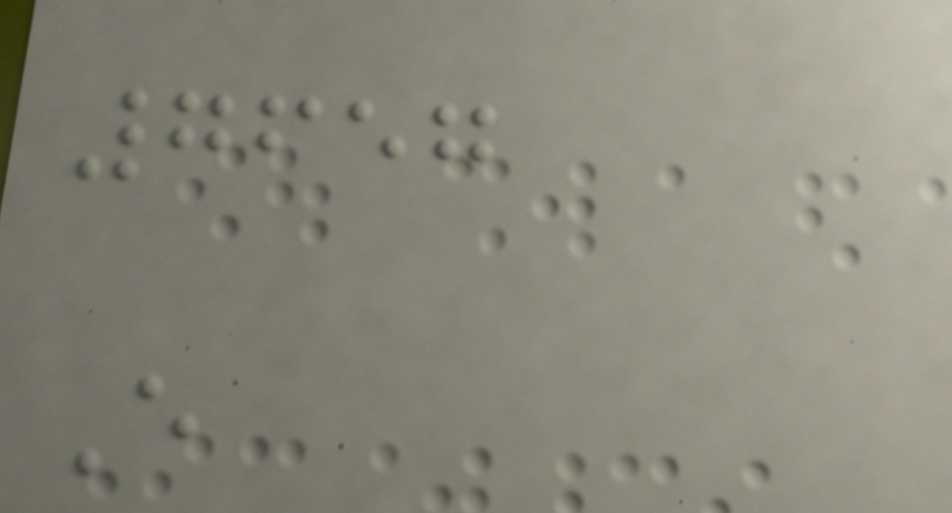7657
E
